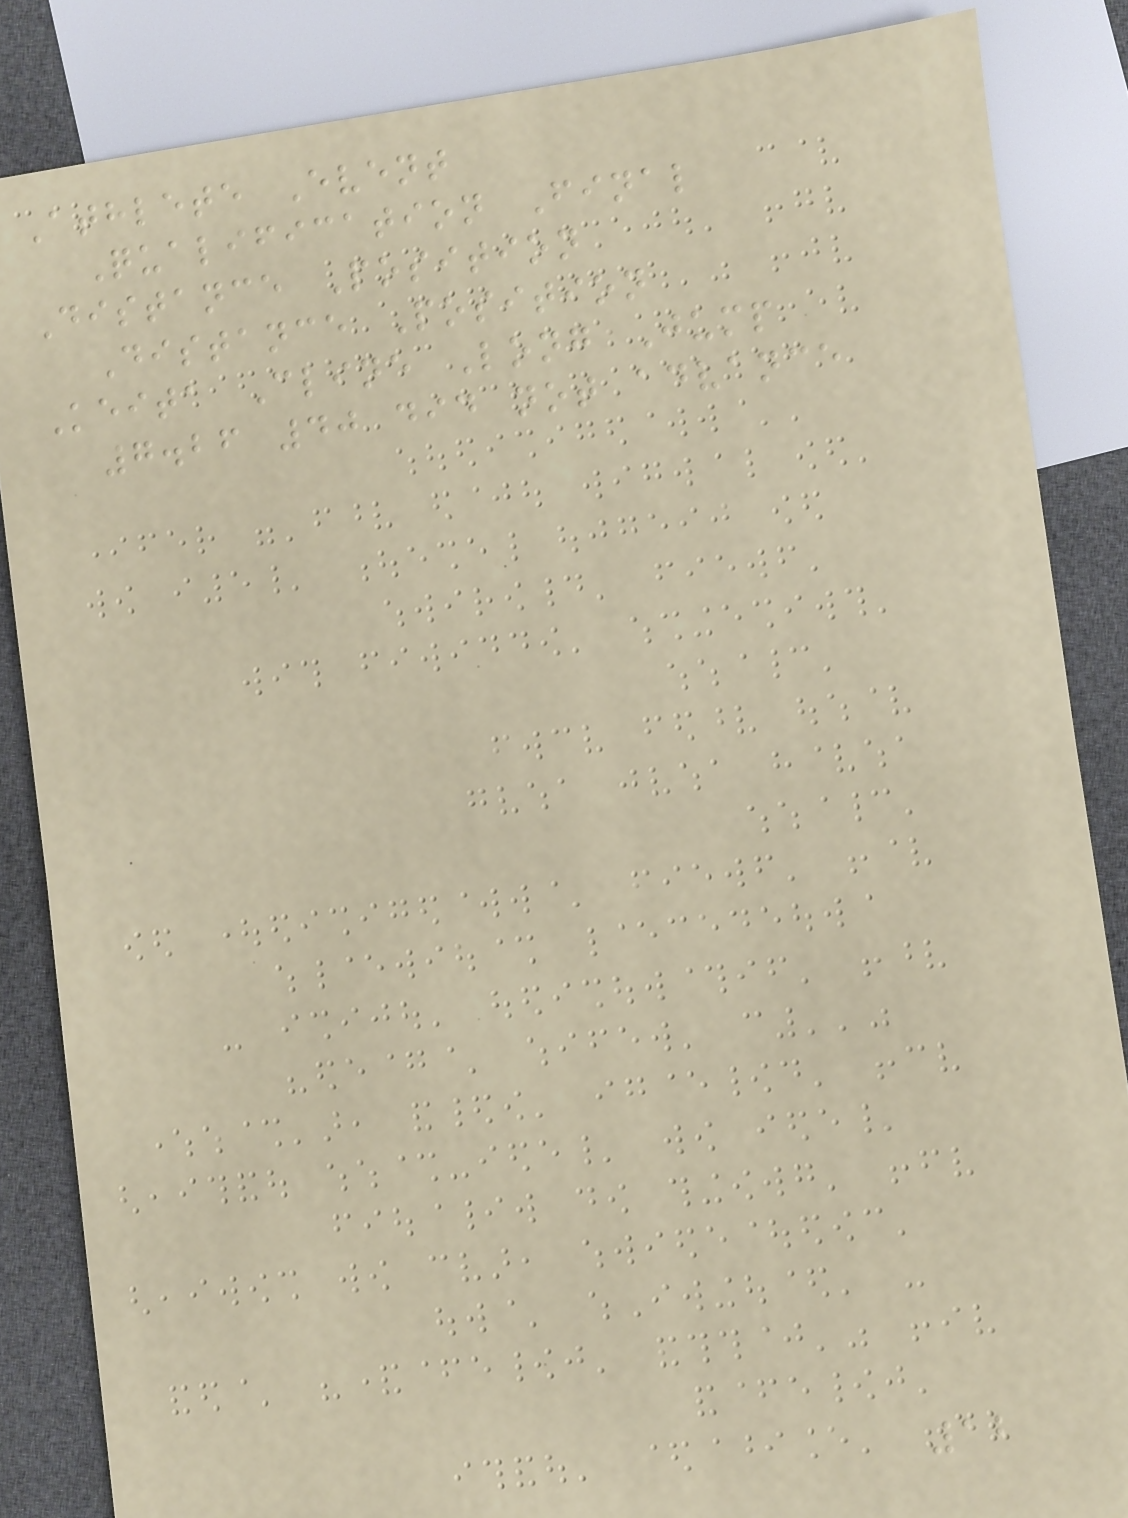Athlete Event
Qualification Final
Distance Position
Distance Position
Keita Cline Long Jump
7.26 40 did not advance
12
